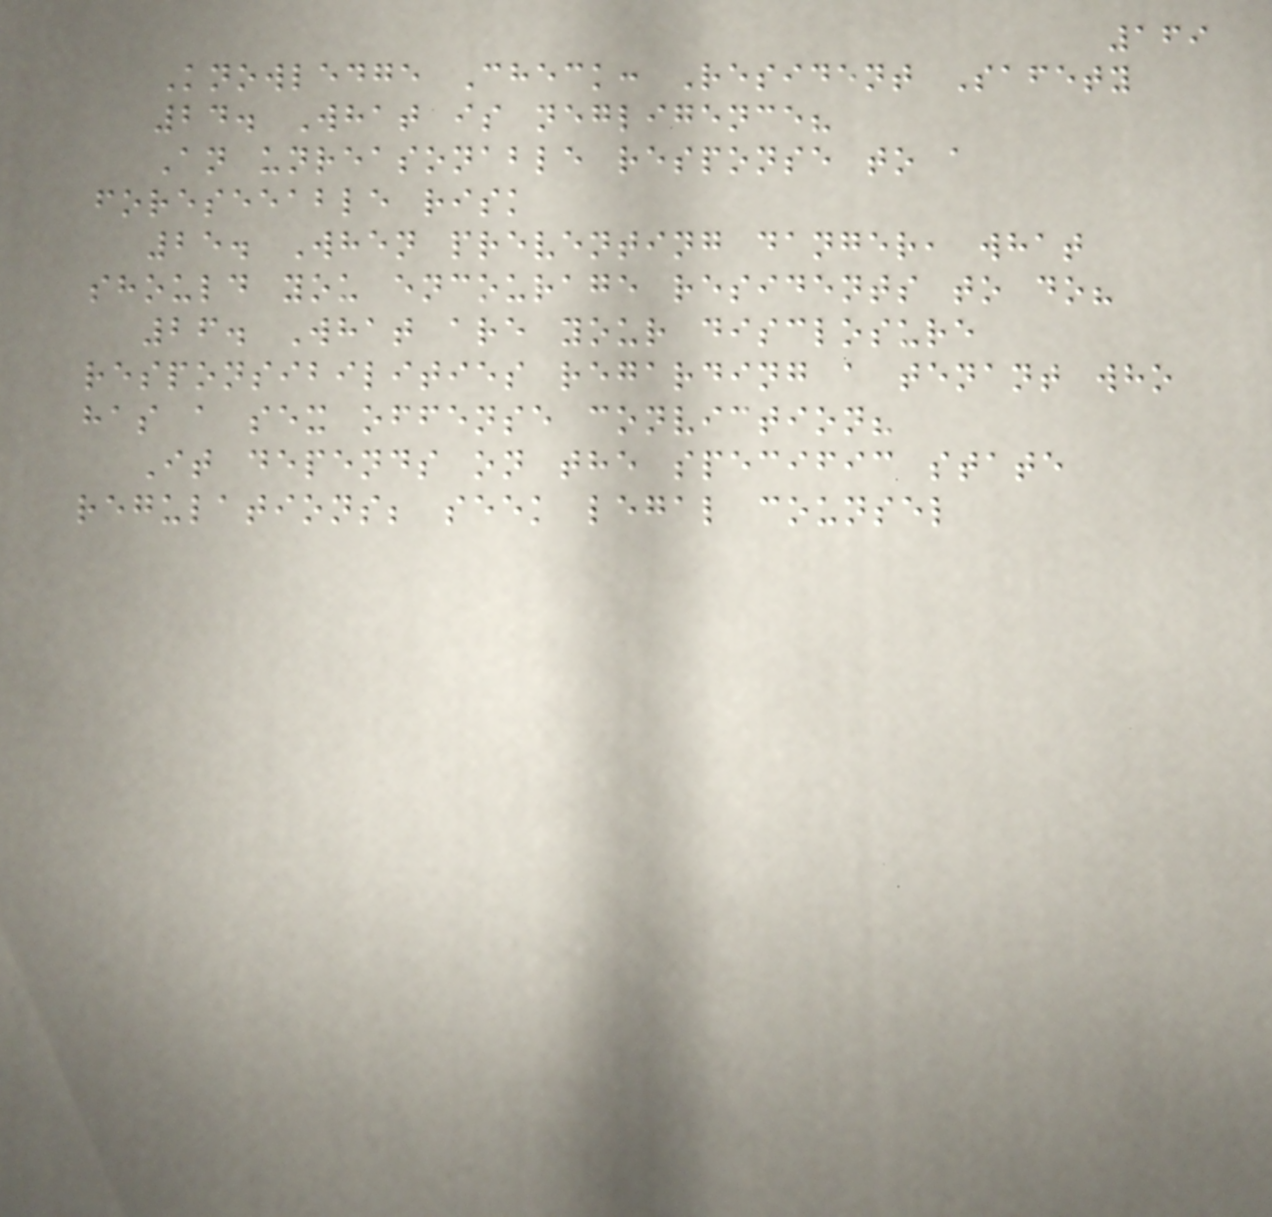169
Knowledge Check: Resident Safety
24. What is negligence?
An unreasonable response to a
foreseeable risk
25. When preventing danger, what
should you encourage residents to do?
26. What are your disclosure
responsibilities regarding a tenant who
has a sex offense conviction?
It depends on the specific state
regulations; seek legal counsel
